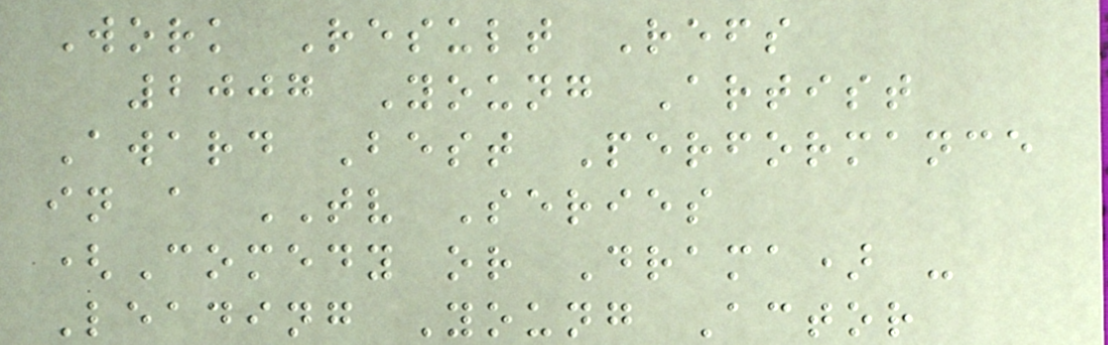Work Result Refs
2007 Young Artist
Award Best Performance
in a TV Series
(Comedy or Drama) -
Leading Young Actor
